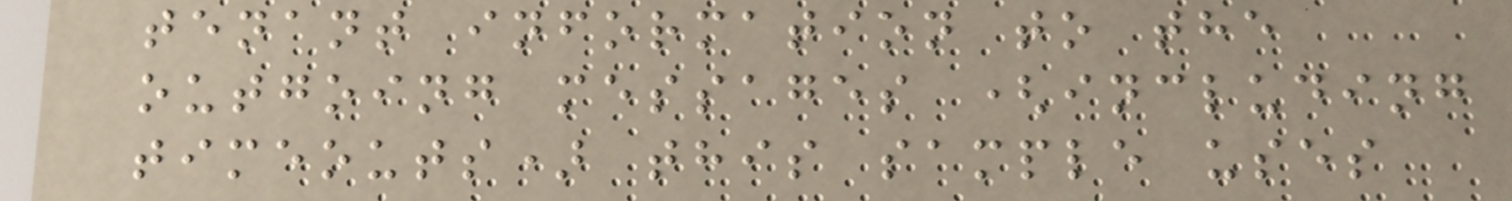tenant information to the
outgoing messages (including
timeouts) this sample uses
